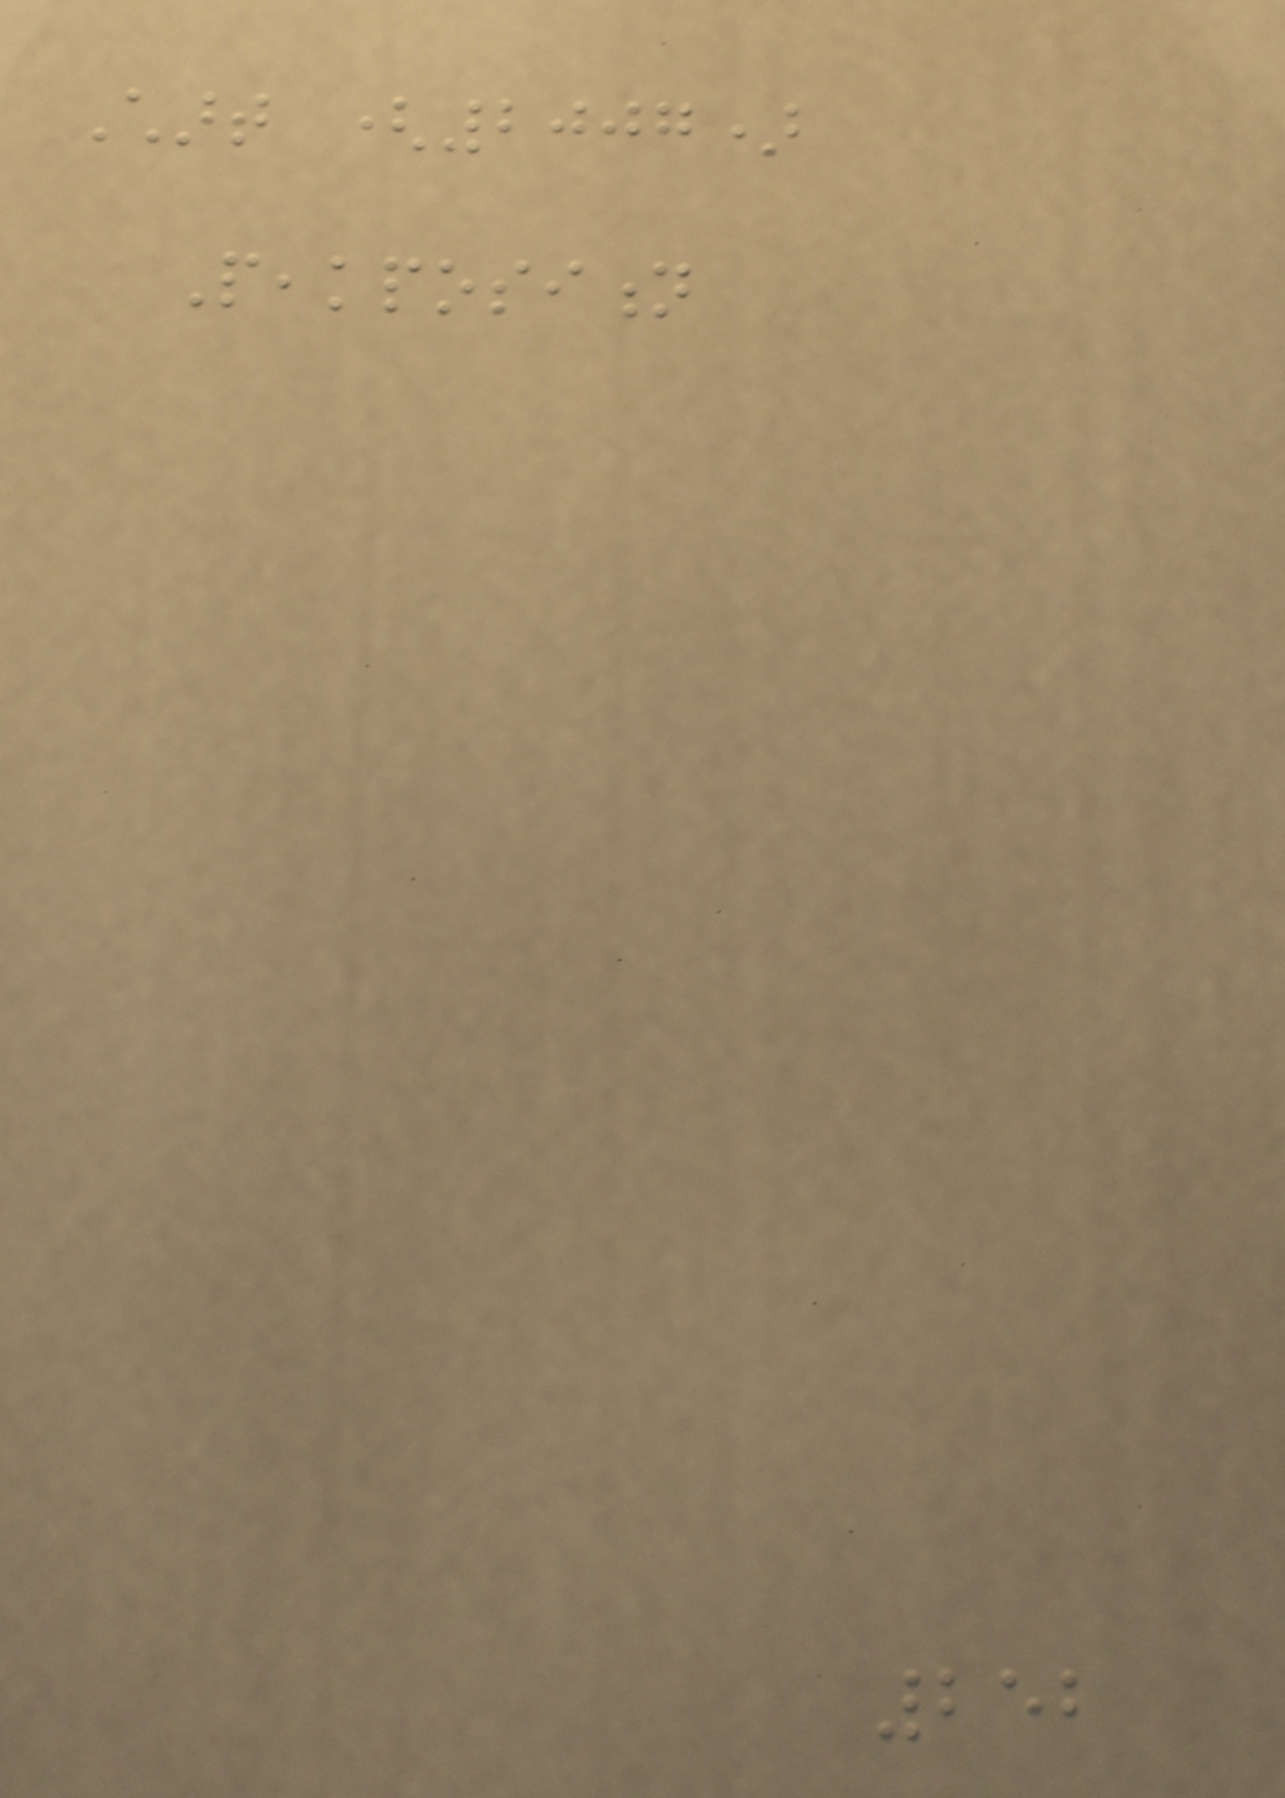Chart (2007)
Peakposition
252
